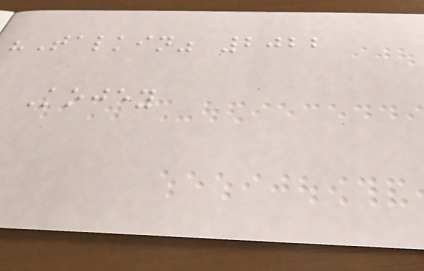"Talkin" 2022
Kojey
